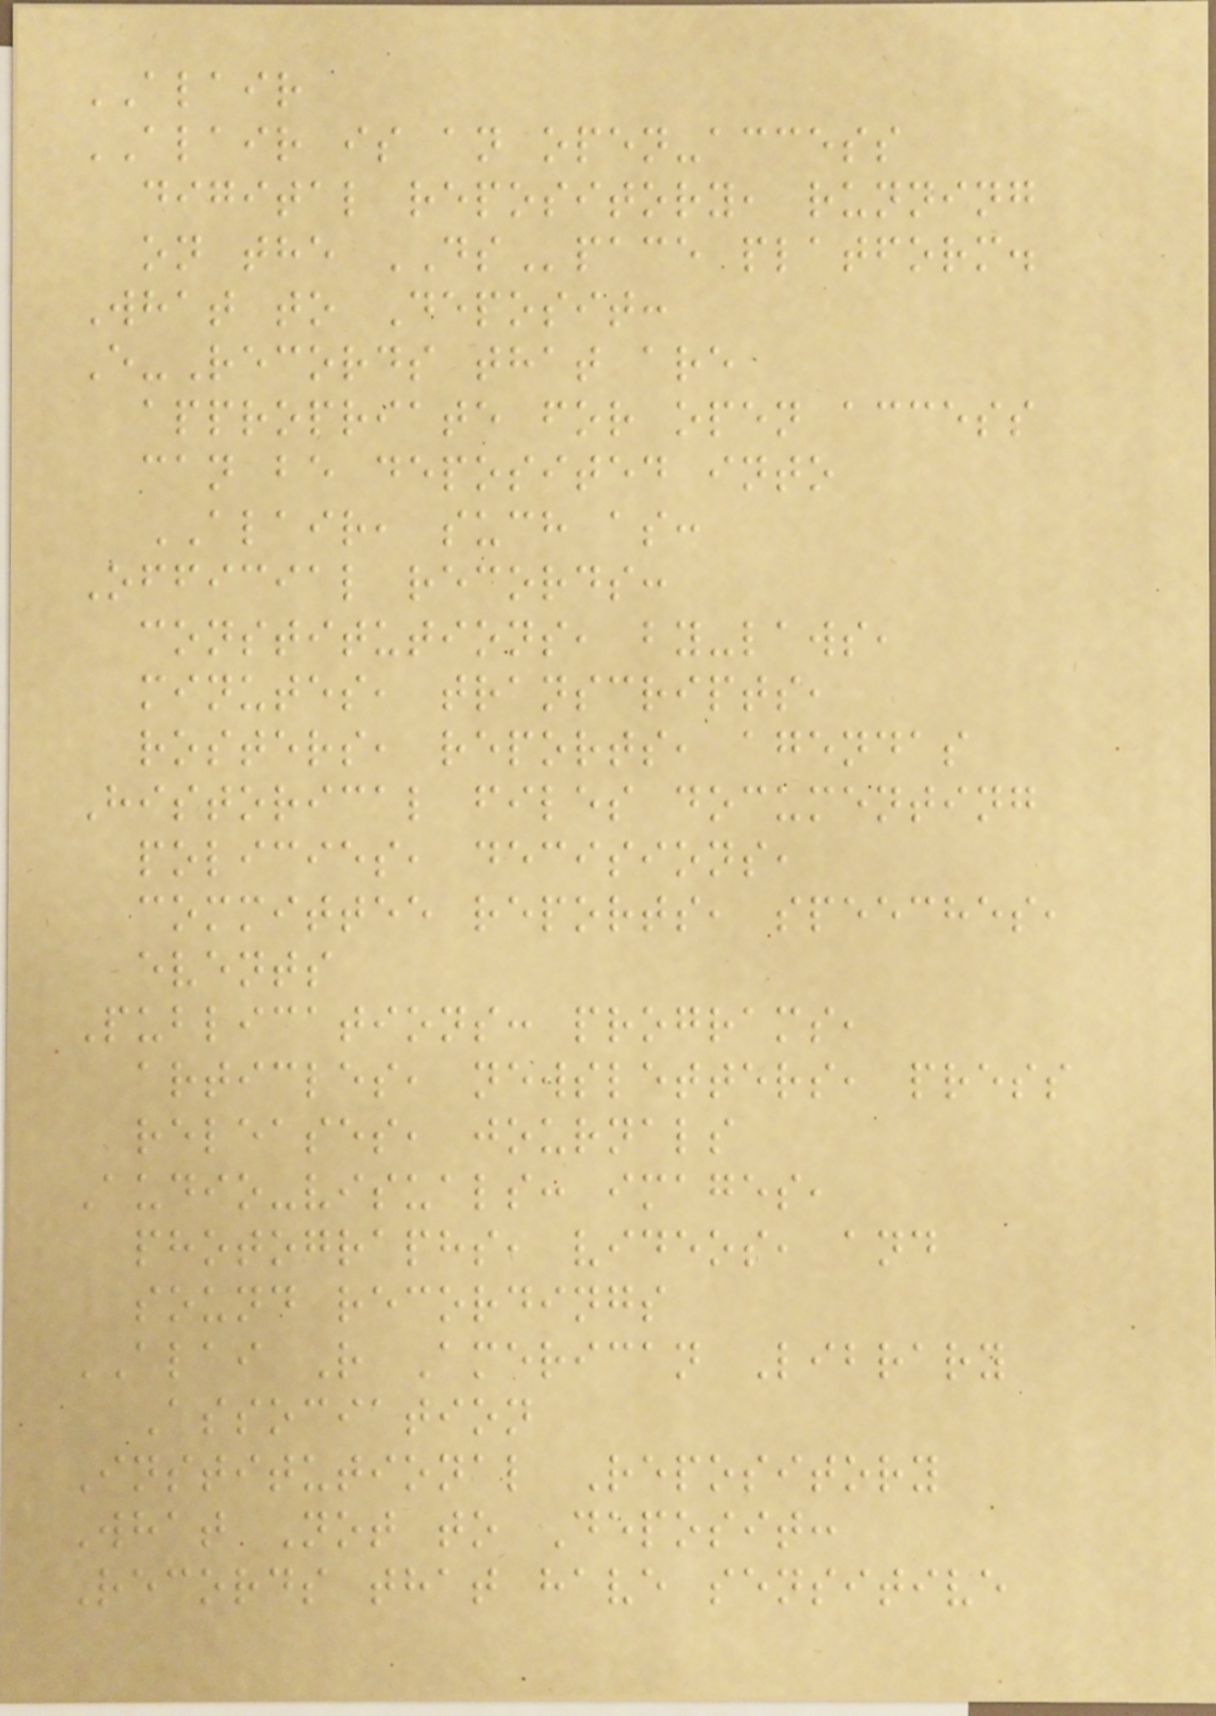ALAIR
ALAIR is an open-access
digital repository, running
on the DSpace platform.
What to Deposit:
E-Records that are
appropriate for open access
can be deposited into
ALAIR, such as:
Official records:
constitutions, by-laws,
minutes, transcripts,
rosters, reports, agendas
Historical files documenting
policies, decisions,
committee reports, speeches,
events
Publications: programs,
articles, newsletters, press
releases, journals
Audio-visuals: images,
photographs, videos, and
sound recordings
ALAI R American Library
Association
Institutional Repository
What Not to Deposit:
Records that have sensitive
